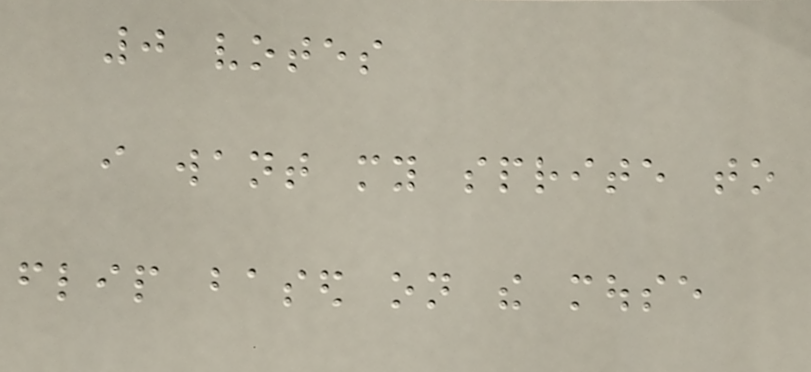0 votes
i want my sprite to
flip based on the mouse
